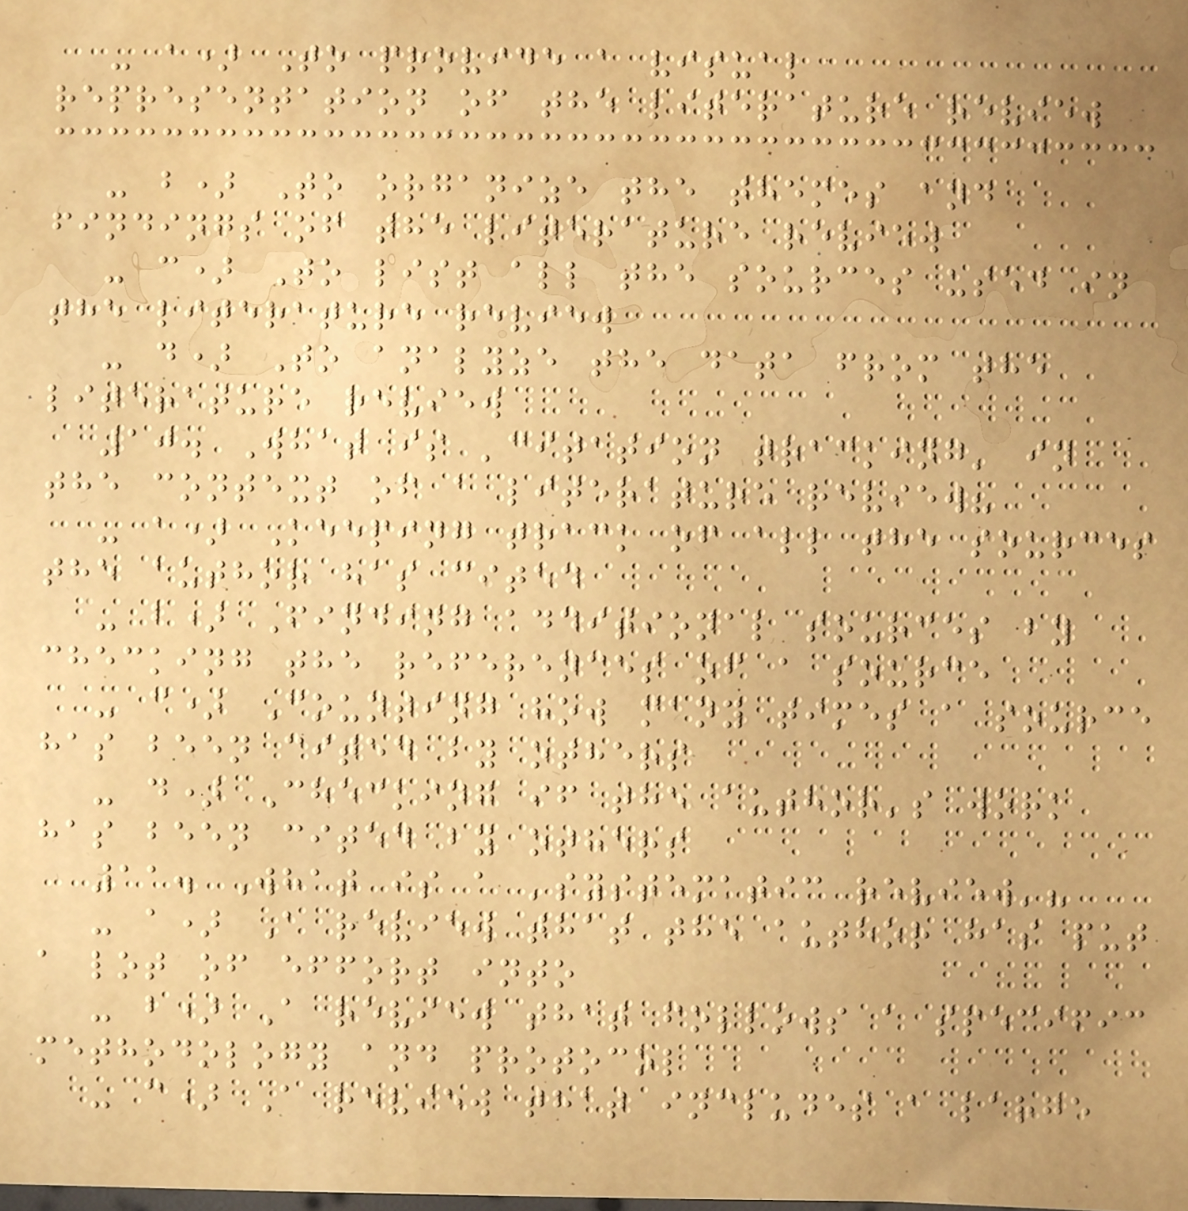- a) To provide a visual
representation of the literature review
- b) To organize the themes and
findings of the literature review
- c) To list all the sources used in
the literature review
- d) To analyze the data from the
literature review
10. What is 'citation tracking' in
the context of a literature review?
- a) Keeping track of all the sources
the author has cited
- b) Finding additional sources by
checking the references of a source
- c) Counting how many times a source
has been cited by others
- d) Checking if the author's work
has been cited by others
11. What is a 'systematic review'?
- a) A review that the author has put
a lot of effort into
- b) A review that follows a specific
methodology and protocol
- c) A review that includes a large
